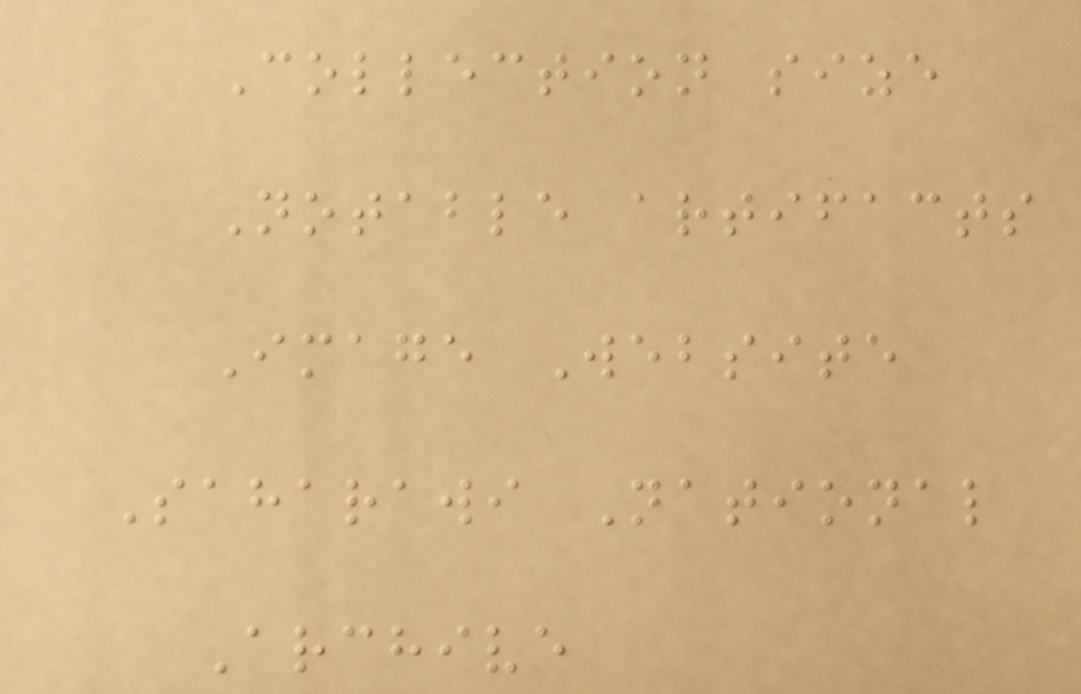Collection size
Notable artifacts
Image Website
Saharawi National
Archive
